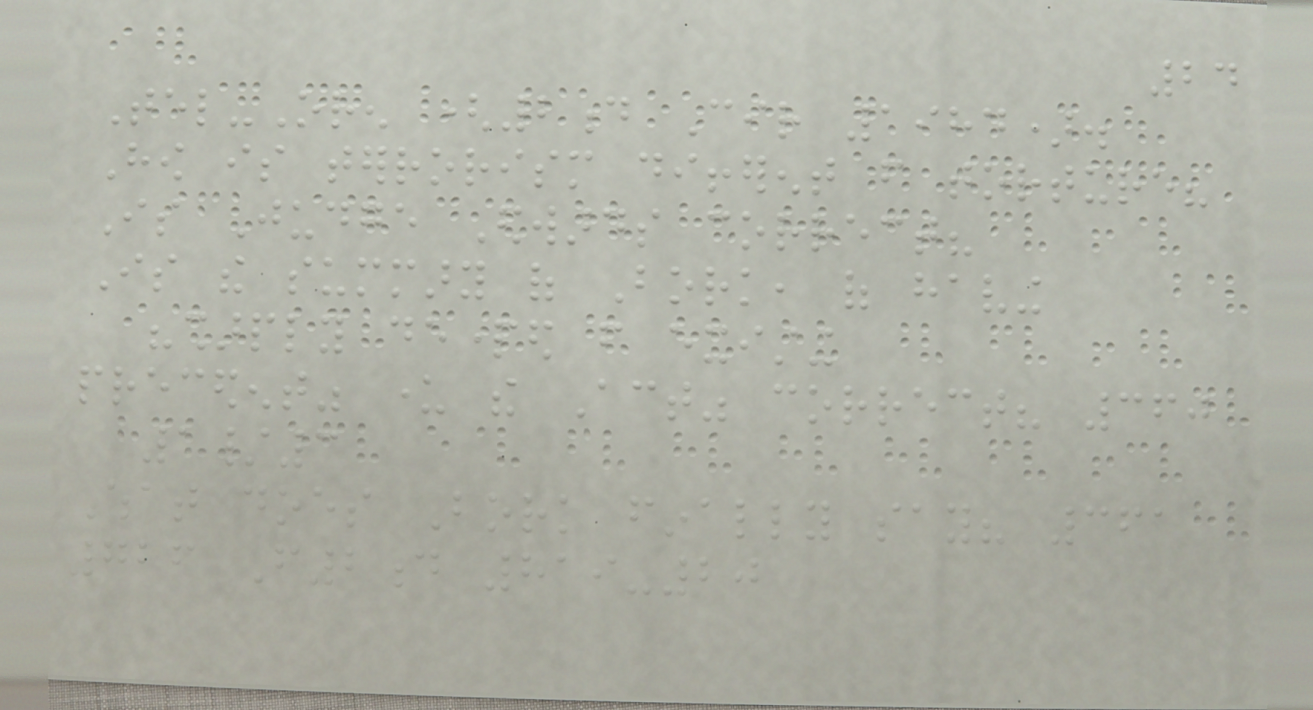24
Tel-Oren (2d Cir 1984).
How is terrorism different from torture?
Is Judge Edwards correct?
Is the summary of Bork, of having
"sharply departed from existing
precedent" under the Act" correct? 360
1/3
What does Bork finally say? 361
726 F2d 819-20
